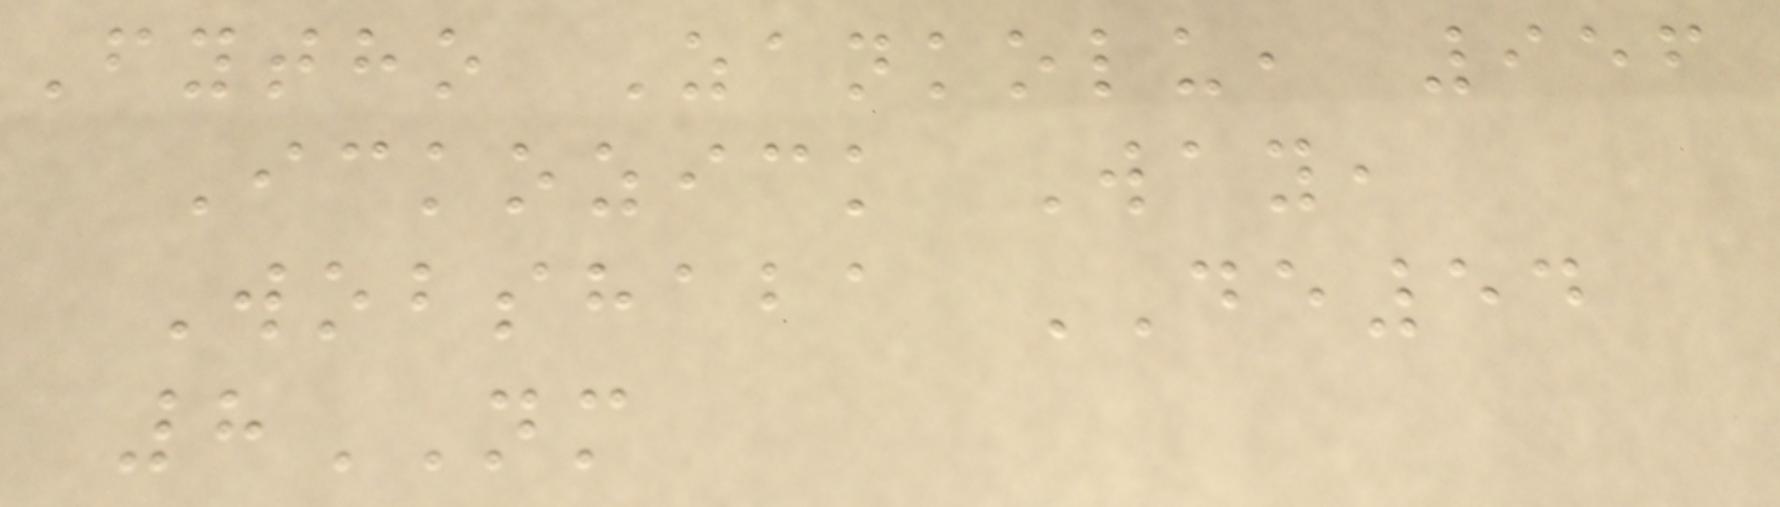Fytho Zankolu, 956
Ickozick Way,
Wobshaba DE54
8NM
